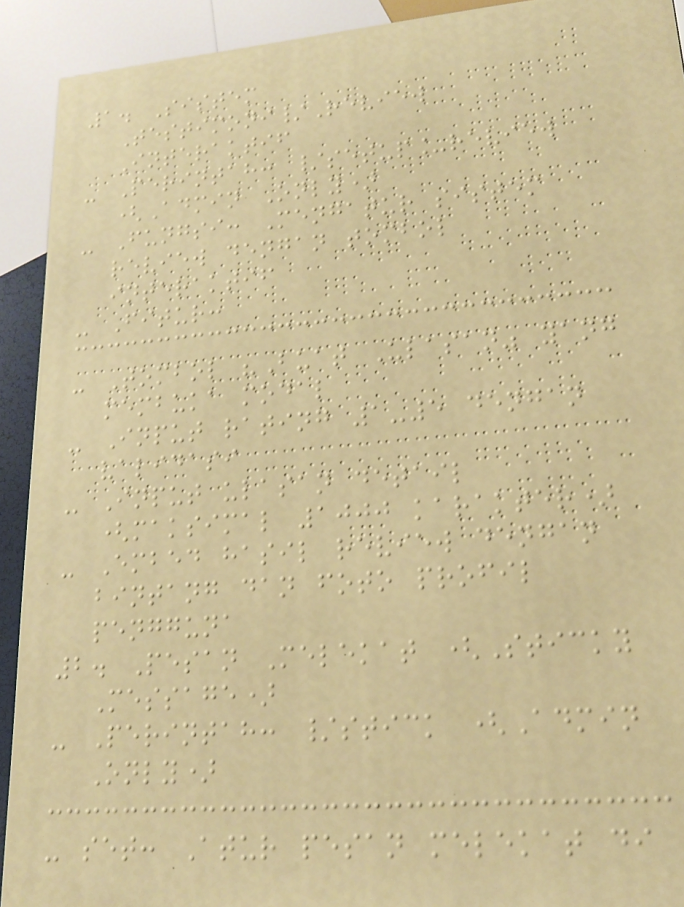1. Sistem
Testimoni/Review
Interaktif
- Perintah: /setup_review
(Admin Only)
- Fungsi: Mengatur sistem
review dengan tombol
interaktif
- Fitur:
- Tombol "Buat Ulasan" yang
membuka modal
- Input rating 1-5 dengan
validasi
- Input ulasan detail
(maksimal 1000 karakter)
- Embed hasil review dengan
bintang dan foto profil
pengguna
2. Pesan Melekat (Sticky
Message)
- Perintah: /stick (Admin
Only)
- set: Atur pesan melekat di
